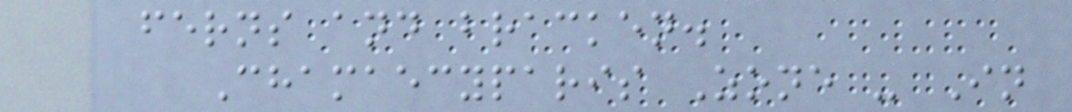ferns and bracken.
Chamaecyparis Zone - In
